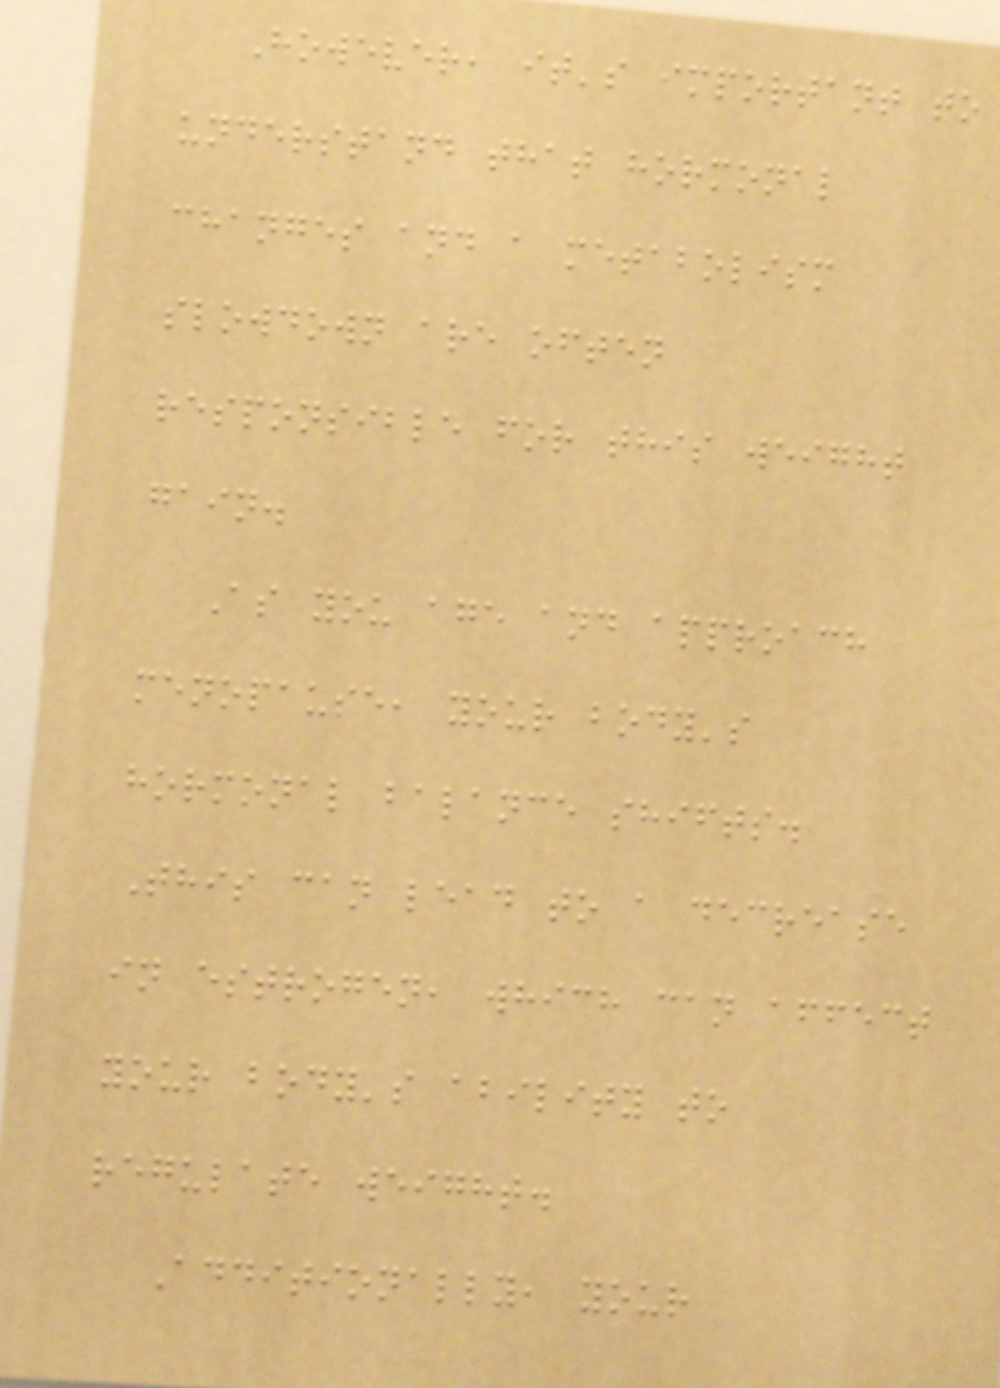However, it's important to
understand that hormonal
changes and a metabolism
slowdown are often
responsible for this weight
gain.
As you age and approach
menopause, your body's
hormonal balance shifts.
This can lead to a decrease
in estrogen, which can affect
your body's ability to
regulate weight.
Additionally, your
